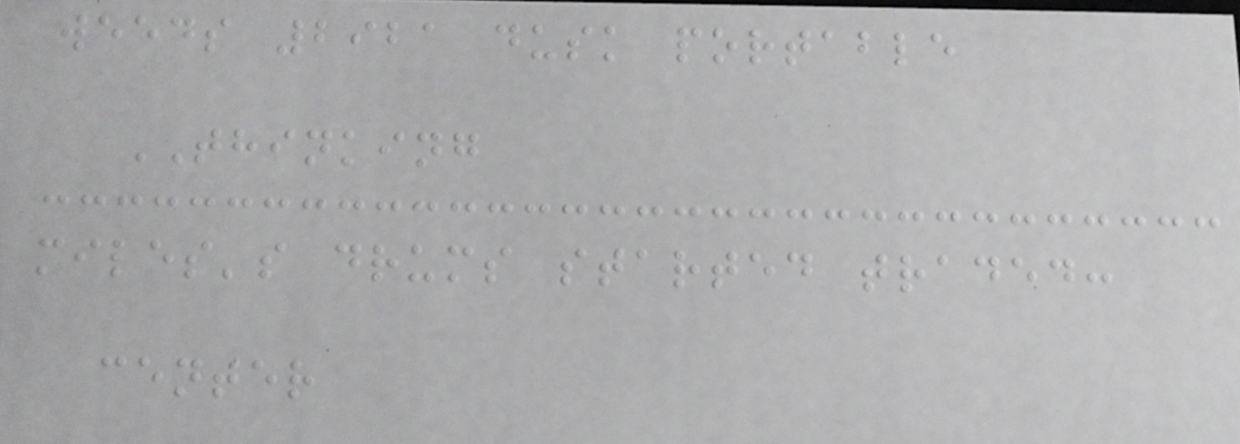weeds 2921 dusk portable
THINKING
miles's drums started traded:
center
